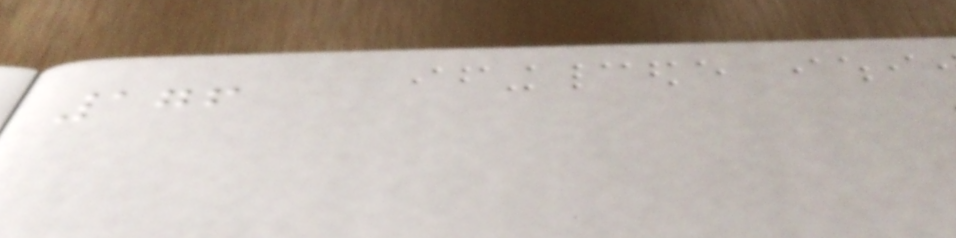176
